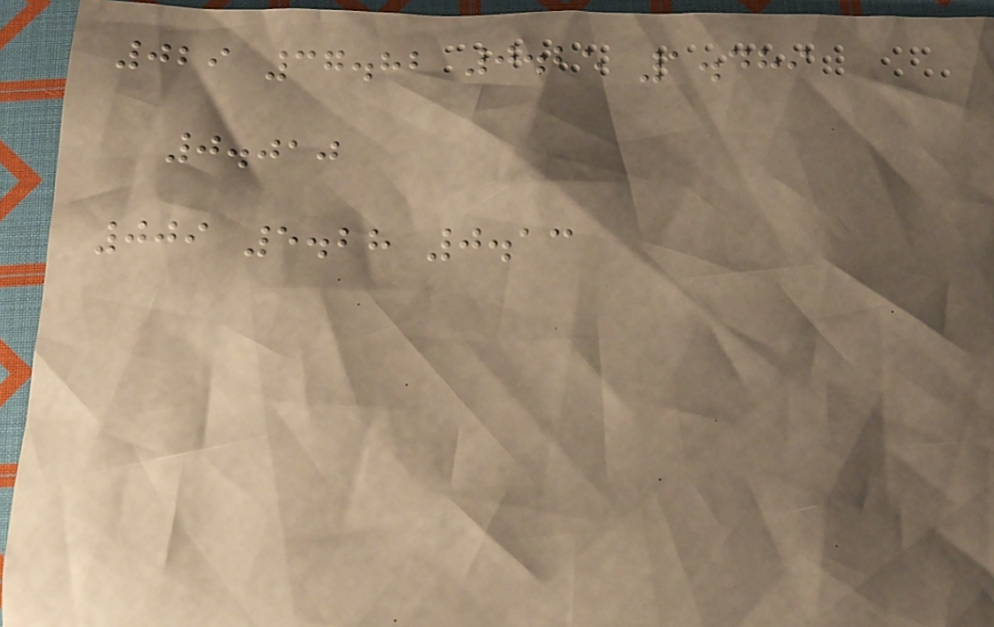029 37.82 0.25 1.489
0.010
009 5.28 0.13
